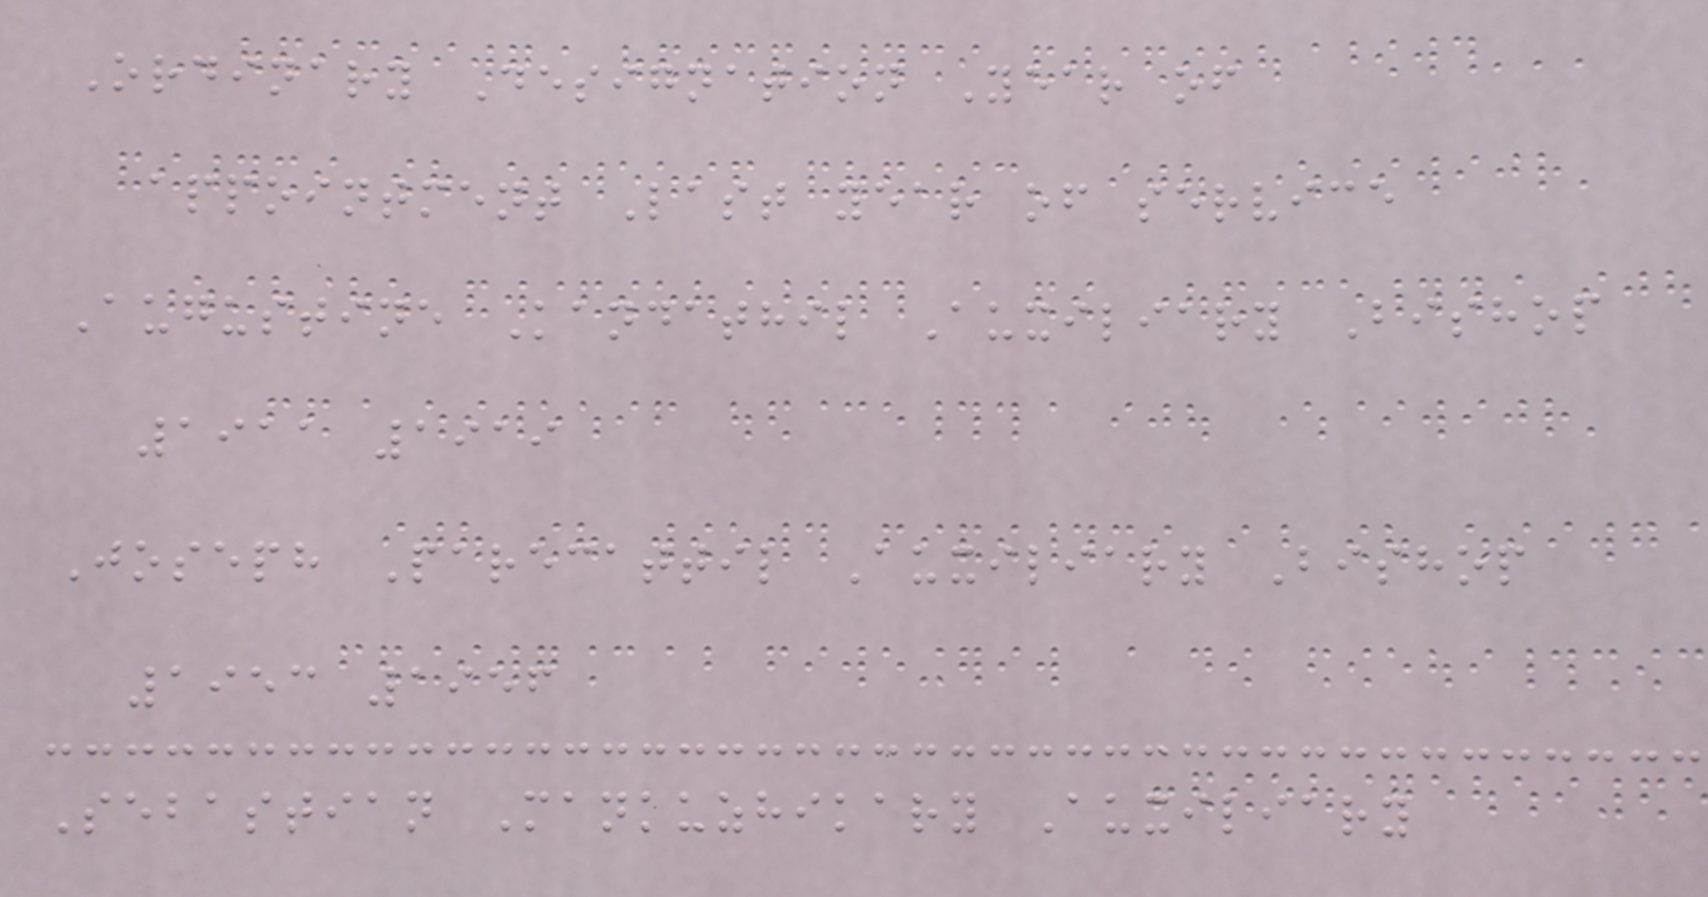Ordinary Designation Year of
appointment Last year of service
Augustine Kandathil Auxiliary Bishop
1911 1919
Joseph Parecattil Auxiliary Bishop
1953 1956
Sebastian Mankuzhikary Auxiliary
